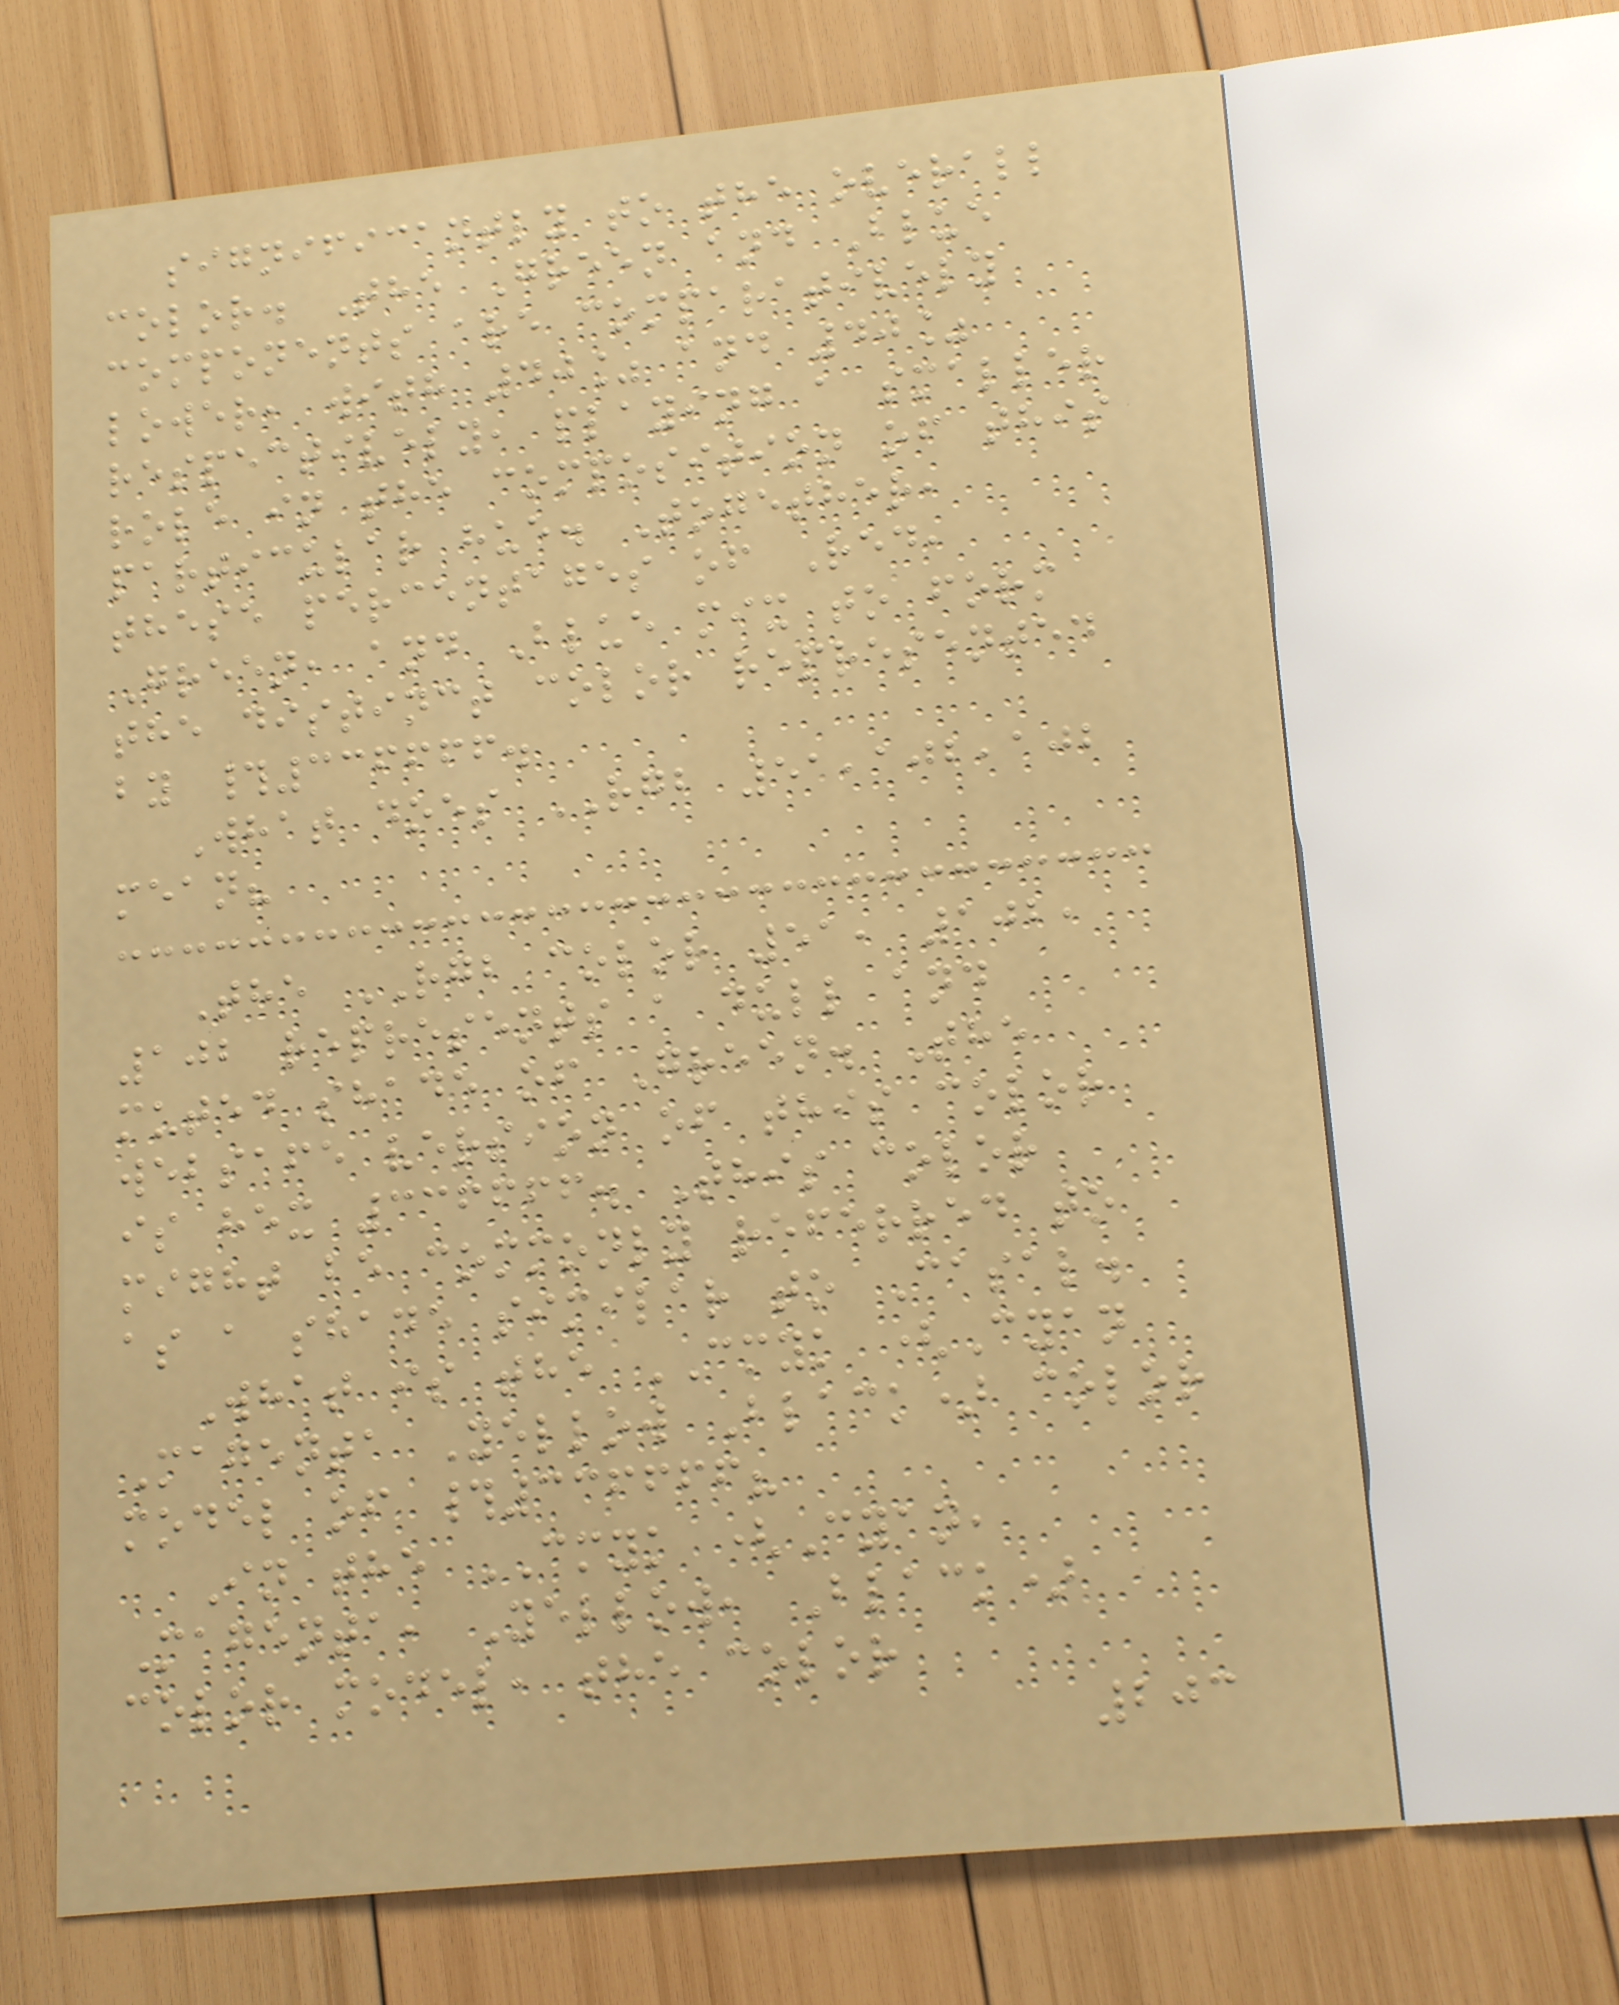significantly to the overall
color. The Green and Blue
components are comparatively
lower, with 40% and 40%
respectively, playing a smaller
role in the composition of this
particular hue. Together,
these percentages of Red,
Green, and Blue mix to form
the distinct color represented
by #336666.
What does RGB 51,102,102
mean?
The RGB color 51, 102,
102 represents a dull and
muted shade of Green. The
websafe version of this color
is hex 336666. This color
might be commonly referred to
as a shade similar to Casal.
What is the CMYK (Cyan
Magenta Yellow Black) color
model of #336666?
In the CMYK (Cyan,
Magenta, Yellow, Black)
color model, the color
203
